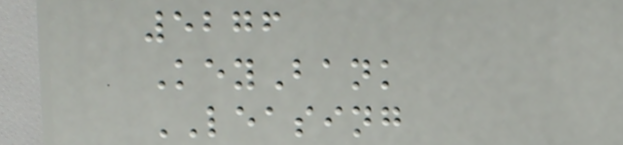5276
KeyBank
LEASING
